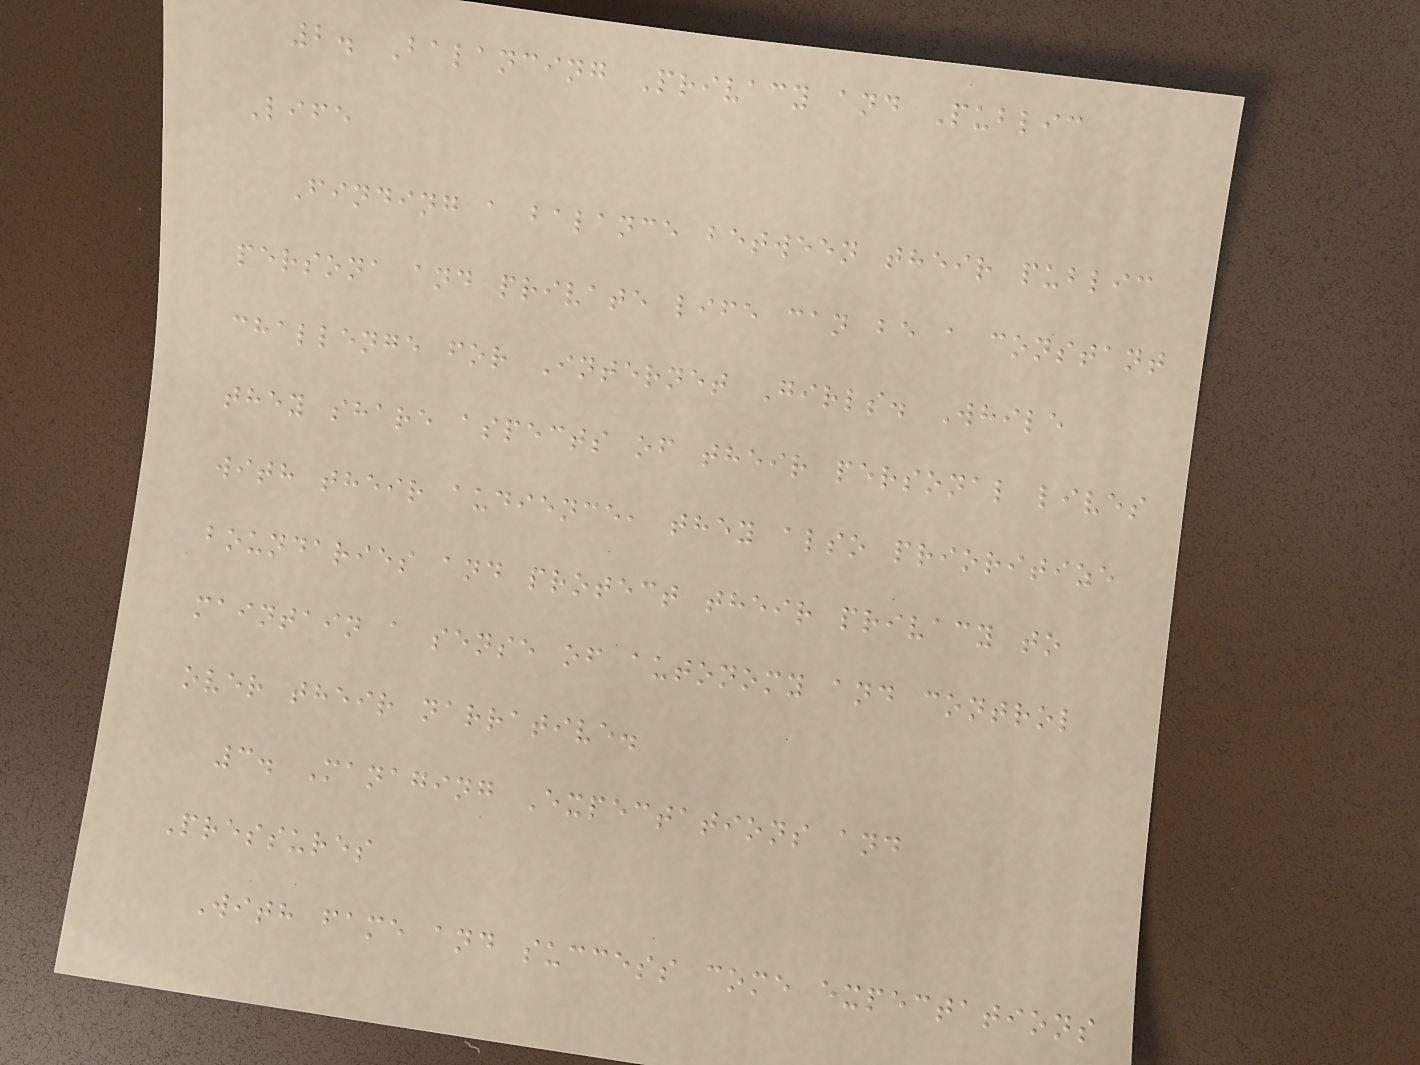2. Balancing Privacy and Public
Life
Finding a balance between their public
persona and private life can be a constant
challenge for Internet Girls. While
they share aspects of their personal lives
with their audience, they also prioritize
boundaries and protect their privacy to
maintain a sense of autonomy and control
over their narrative.
3. Managing Expectations and
Pressures
With fame and success come expectations
